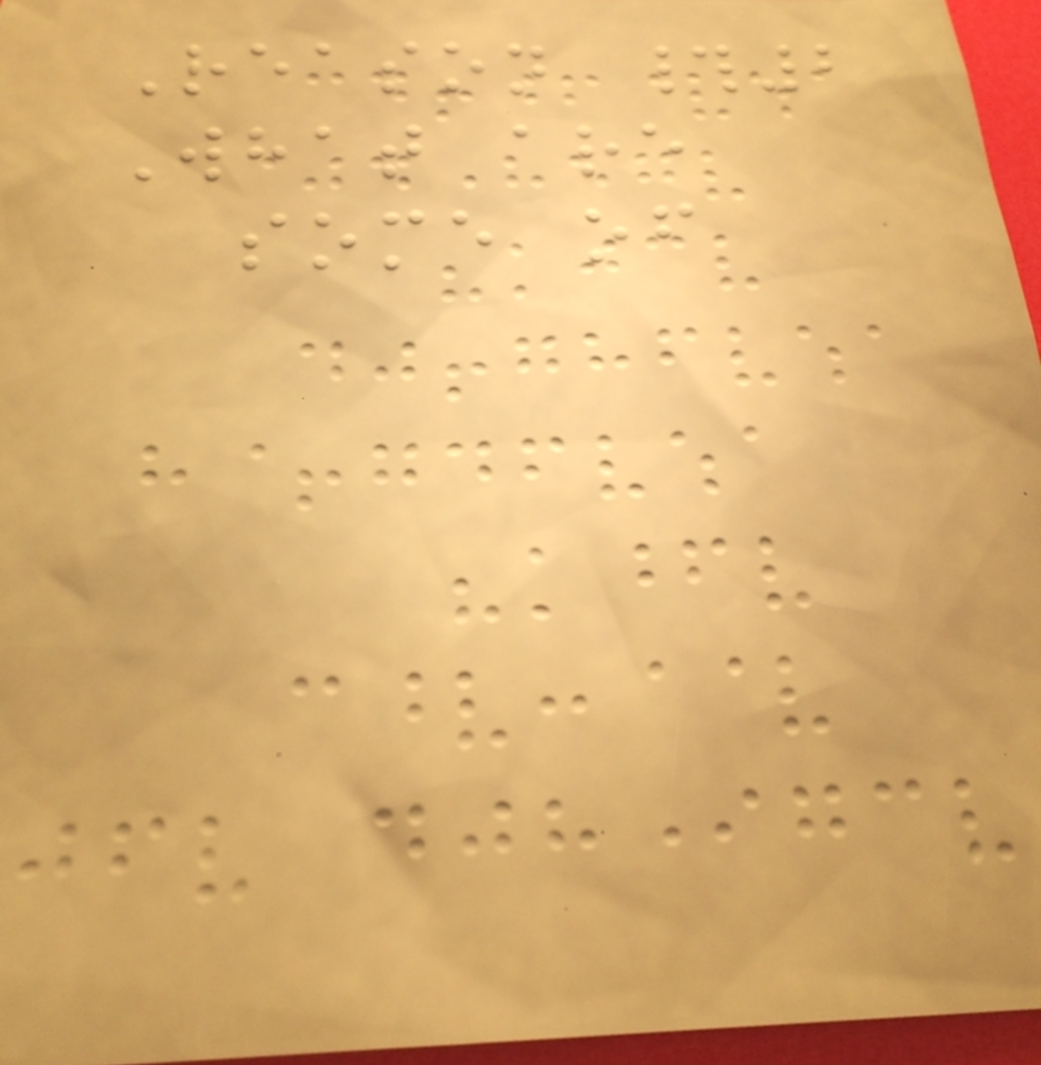Reason #2
What are
some of
